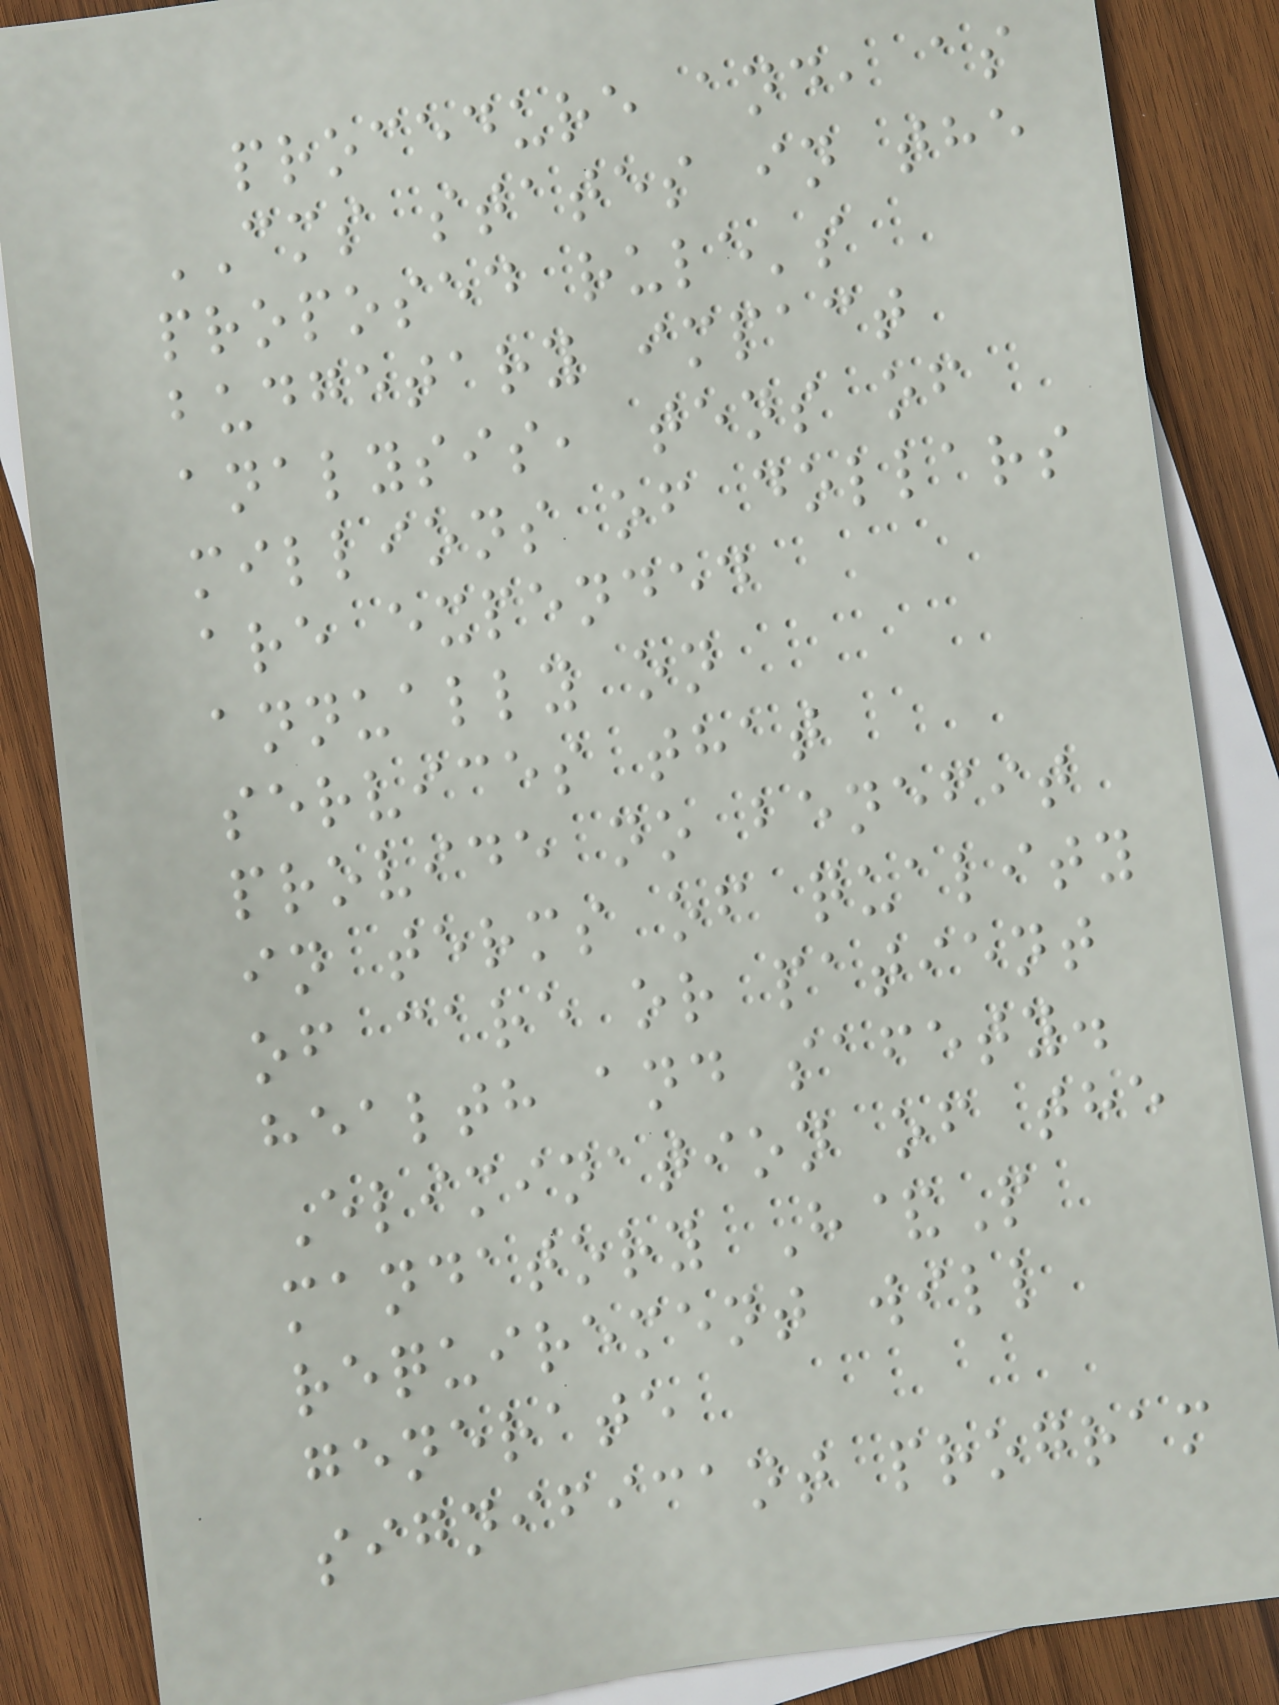procedure and, as
CMS states in the
proposed rule's
budgetary impact
analysis, tens of
millions of dollars
are expended
annually on
services that
provide no benefit
in terms of quality
of care or patient
health and safety.
Elimination of the
mandatory H&P
requirement will
generate
significant program
